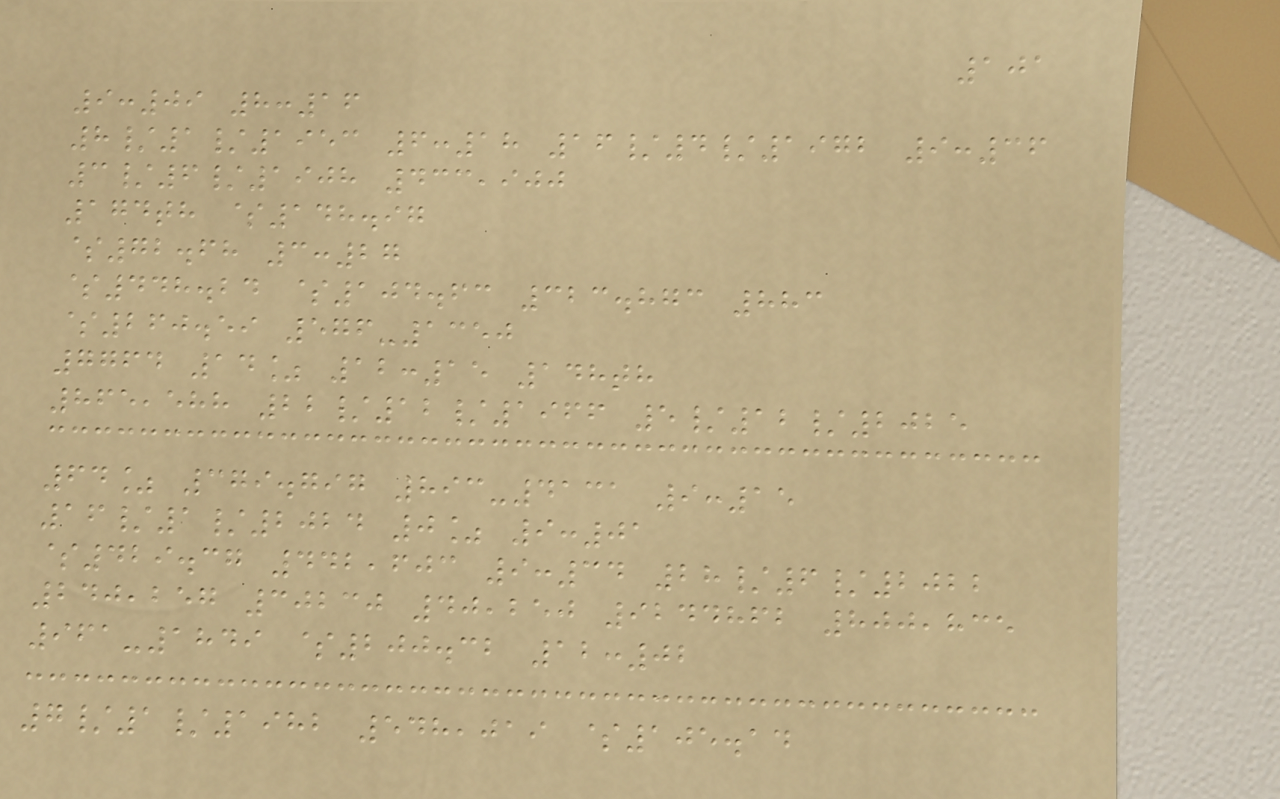101
9:09 8:16
8/1/1953 6:18 16/4/1972 9:36
3/6/1908 433,900
174th $148.97
$72.68 3:27
$448.24 $104.63 323.873 883
$260.59 576-1350
7764 14% 12:15 148th
865,588 22/12/1966 5/12/2025
64% 379.797 893-4131 9:15
16/1/2024 0% 9:01
$429.37 442,603 9:34 28/6/2022
240,257 30230 40,250 9244862 800,835
961-1849 $200.32 12:02
7/1/1982 548,019 $105.14
